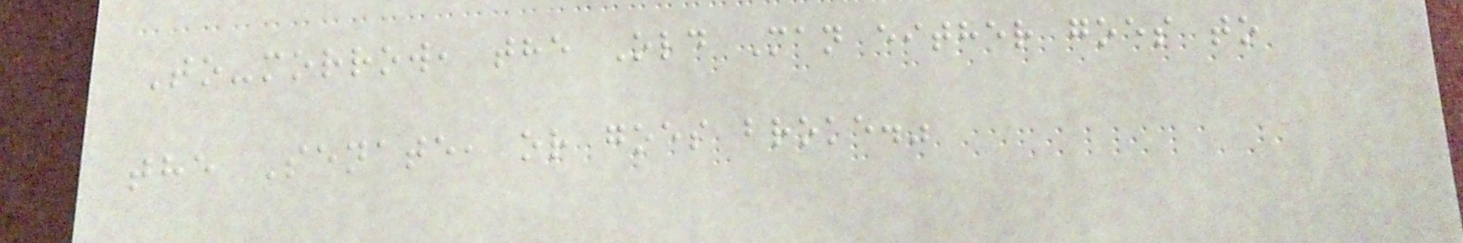To-morrow, the Old Man either goes to
the Senate, or goes broke."
